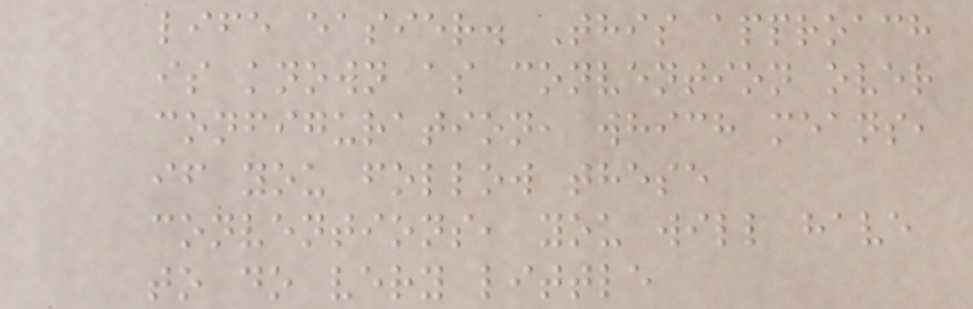life easier. This approach
is known as convention over
configuration, which means,
if you follow these
conventions, you will have
to do very little
